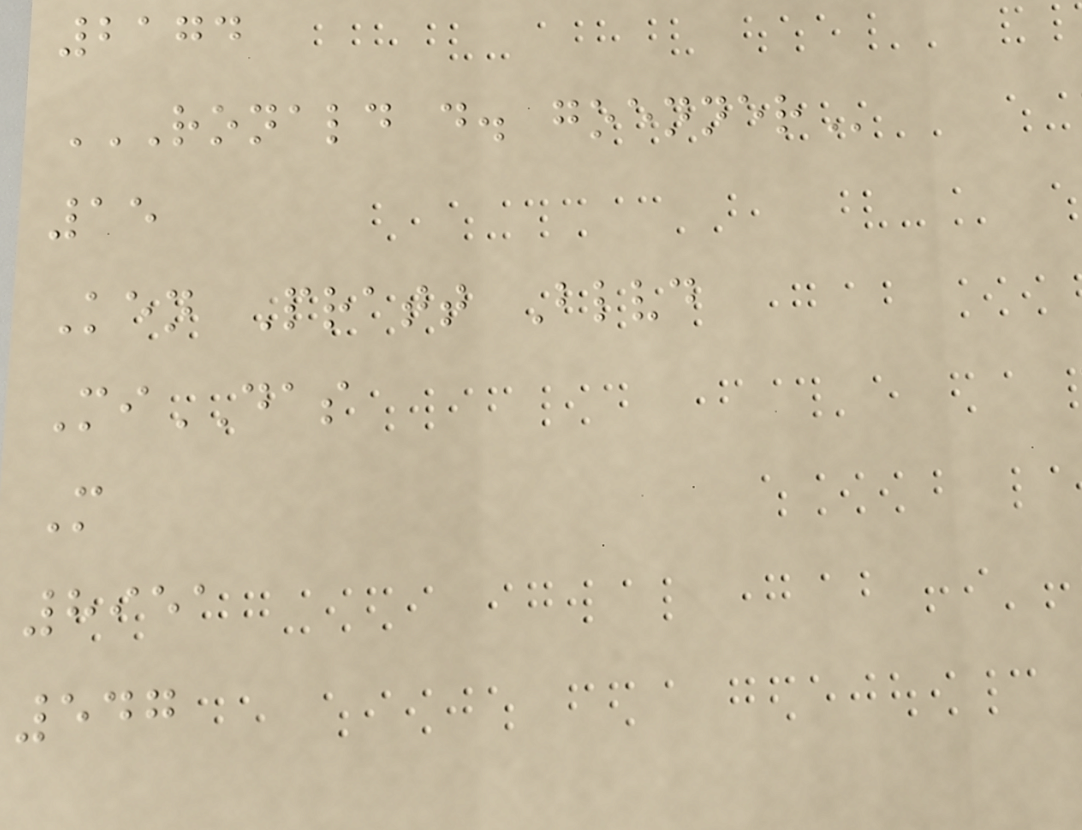2174
RONALD D. GOENNER
15
Ken Pratt Blvd
MiDAS
M
8951
547
